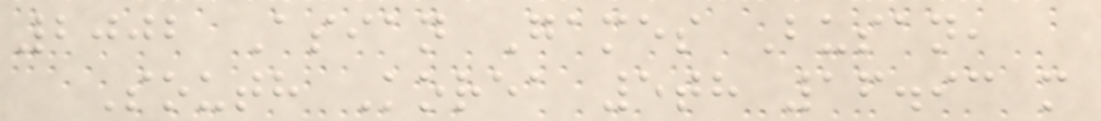2002 Asian Games Busan,
South Korea 5th 16.93 m
